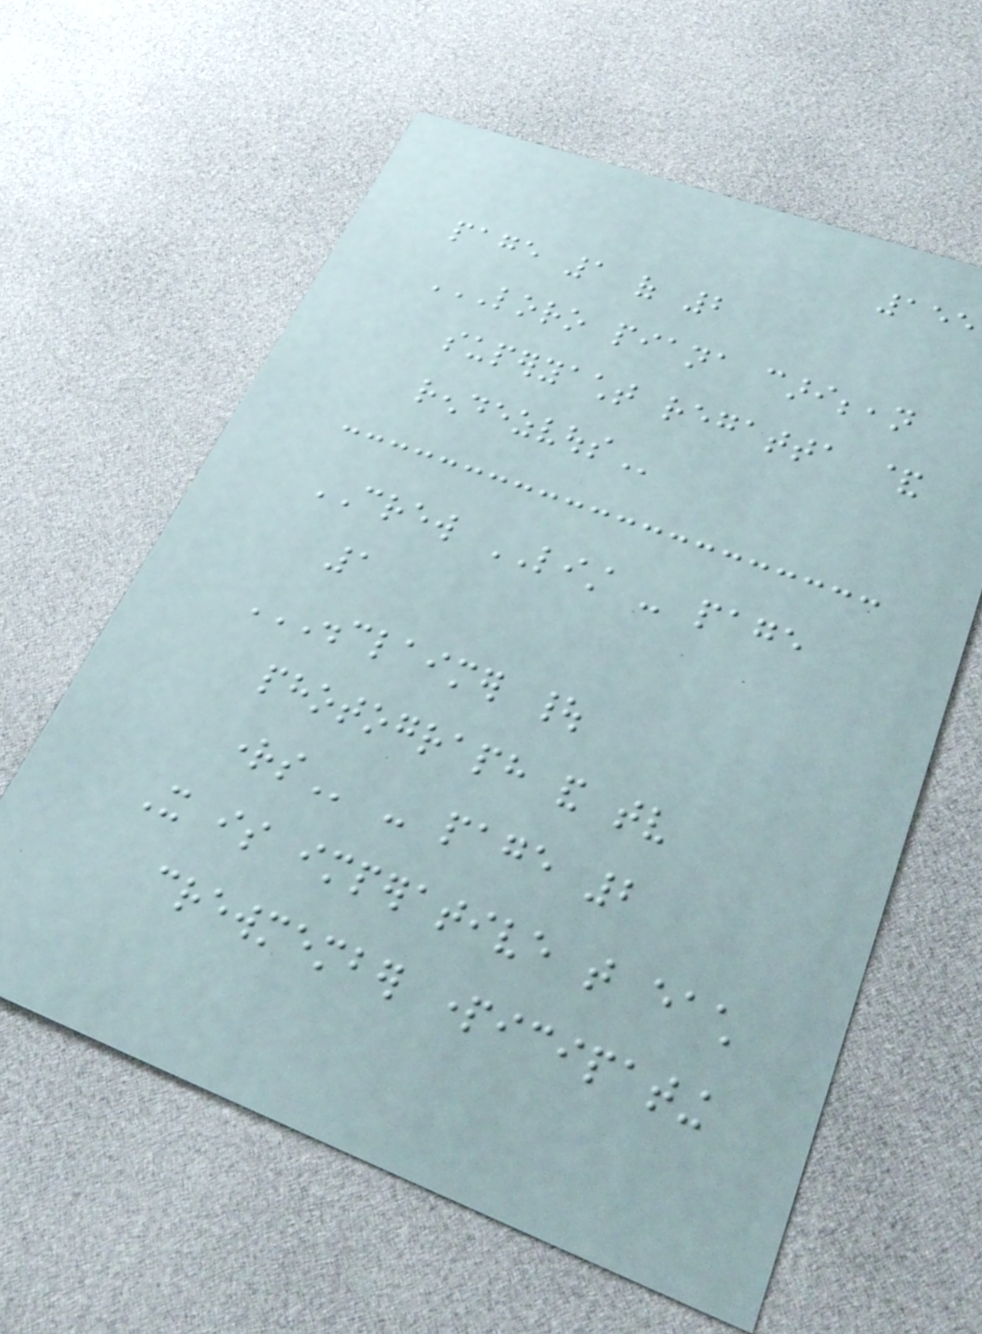155
page 1 of 2
LORO PIANA CARIBBEAN
SUPERYACHT REGATTA &
RENDEZVOUS
CREW LIST - page
1
DISCLAIMER |
PHOTOGRAPH AND TV
RIGHTS - page 2
It is imperative that each
crewmember participating
